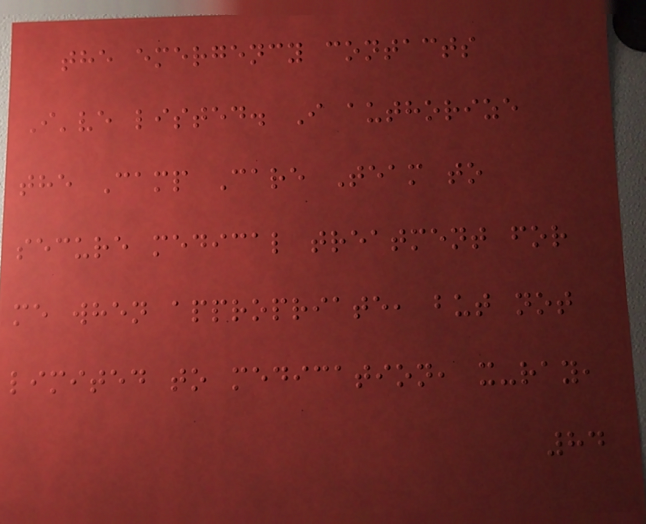the emergency contacts
I've listed. I authorize
the Camp Care Team to
secure medical treatment for
me when appropriate, but not
limited to medication, x-ray,
84
